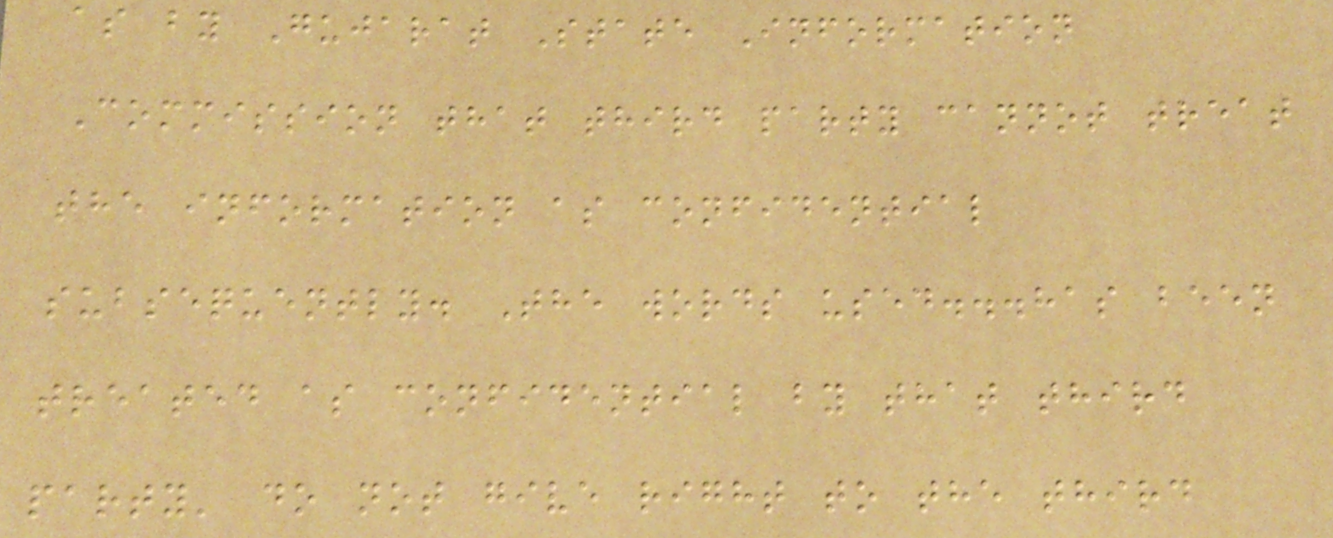as by Gujarat State Information
Commission that third party cannot treat
the information as confidential
subsequently. The words used...has been
treated as confidential by that third
party' do not give right to the third
